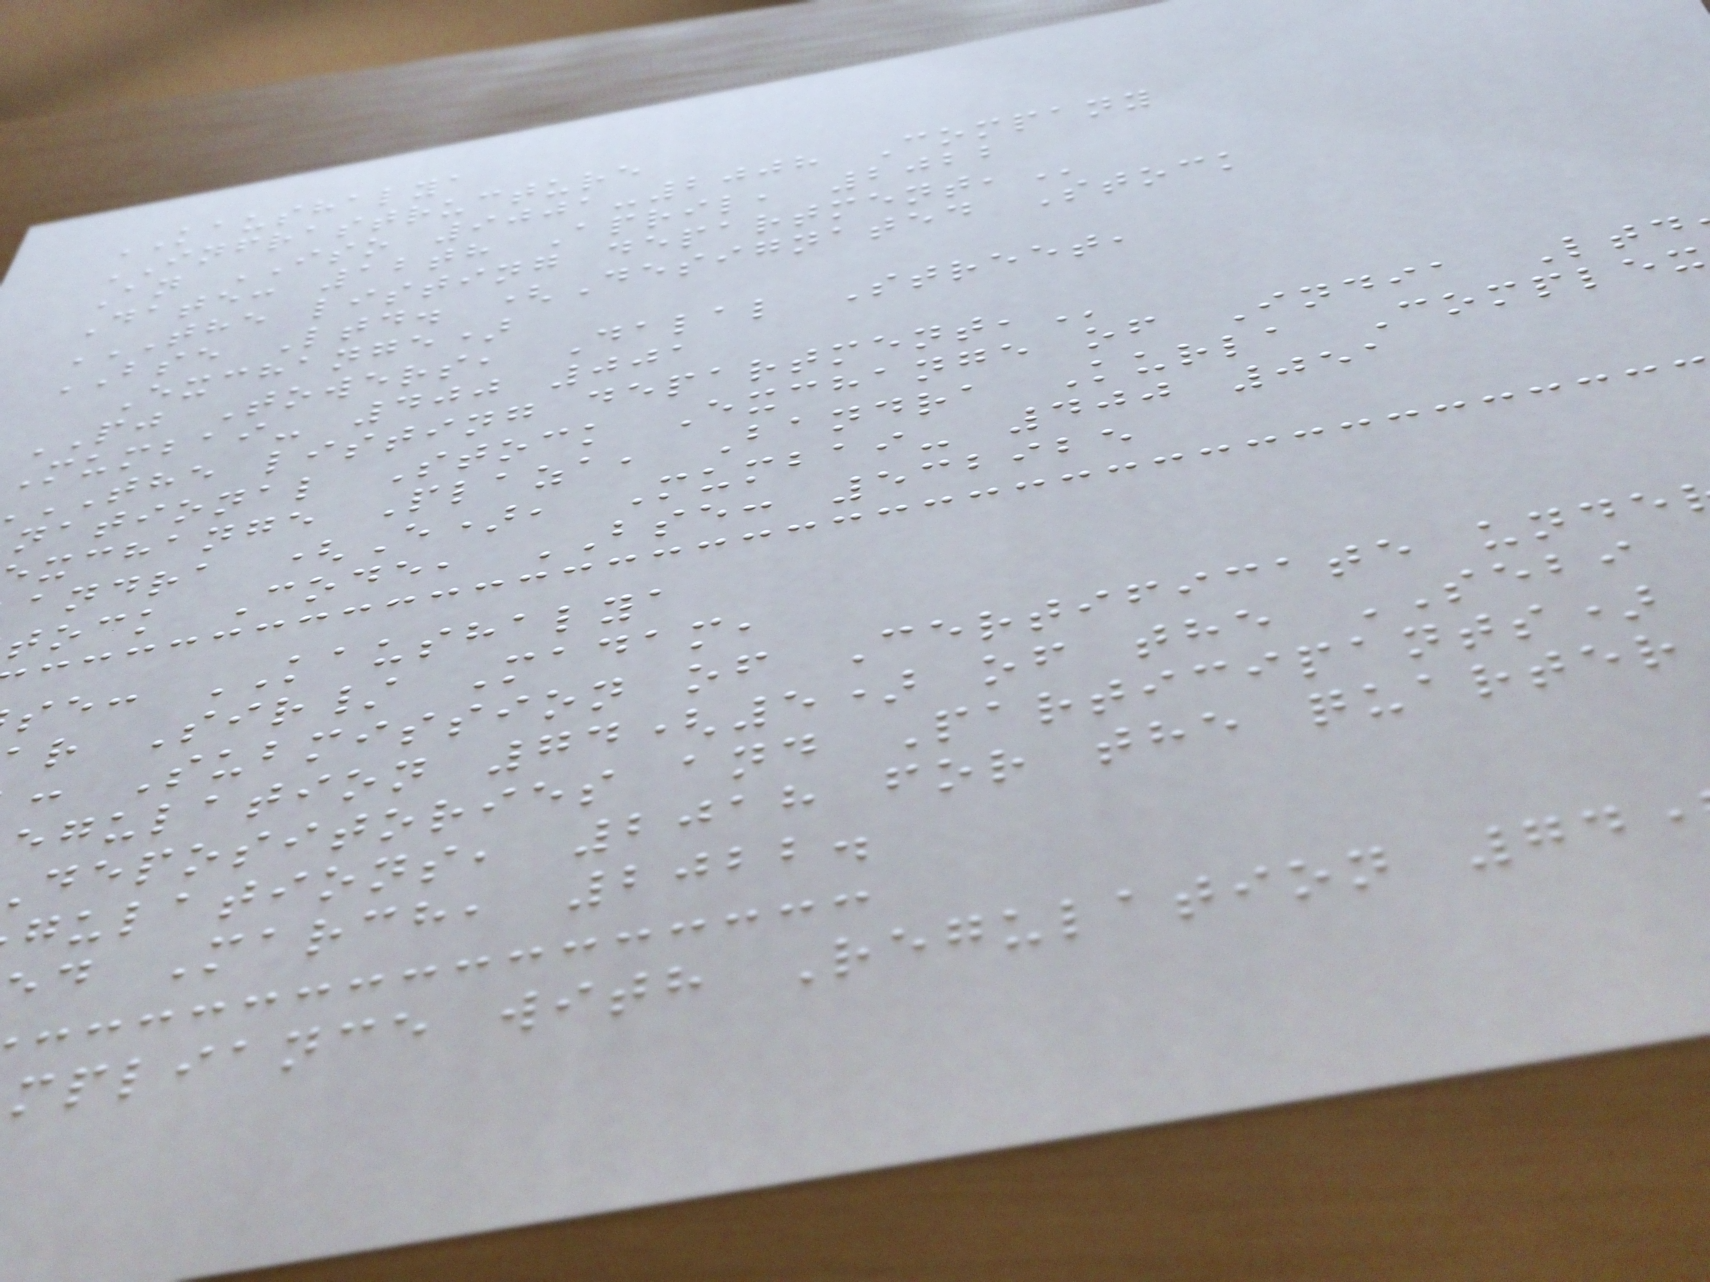KAUSHALYA
INFRASTRUCTURE
An ISO 9001-2008 Company
Date: 12th April, 2022
THE LISTING DEPARTMENT,
BSE Ltd. (Designated Stock
Exchange)
PJ Towers, Dalal Street,
Mumbai- 400 001
THE listing
national Stock Exchange of India Ltd
xchange Plaza, Bandra Kurla Complex
andra (E), Mumbai- 400 051
tock Code, BSE: 532925
se: KAUSHALYA
r Sir/ Madam,
: Submission of Certificate unde
egulation 74(5) of the SEBI
depositories and Participants)
gulations, 2018 for the quarter
d March, 2022.
mpliance with Regulation 74
